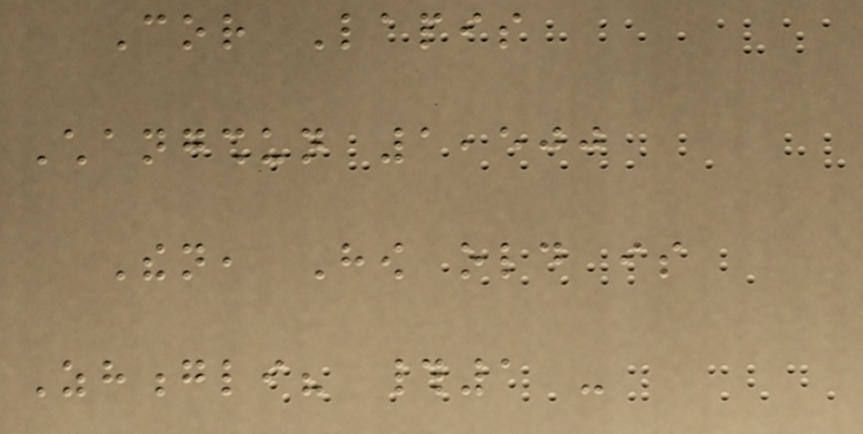Cor Lapis
Changshun 1,500
Then, How old is
Zhongli? #1 -
